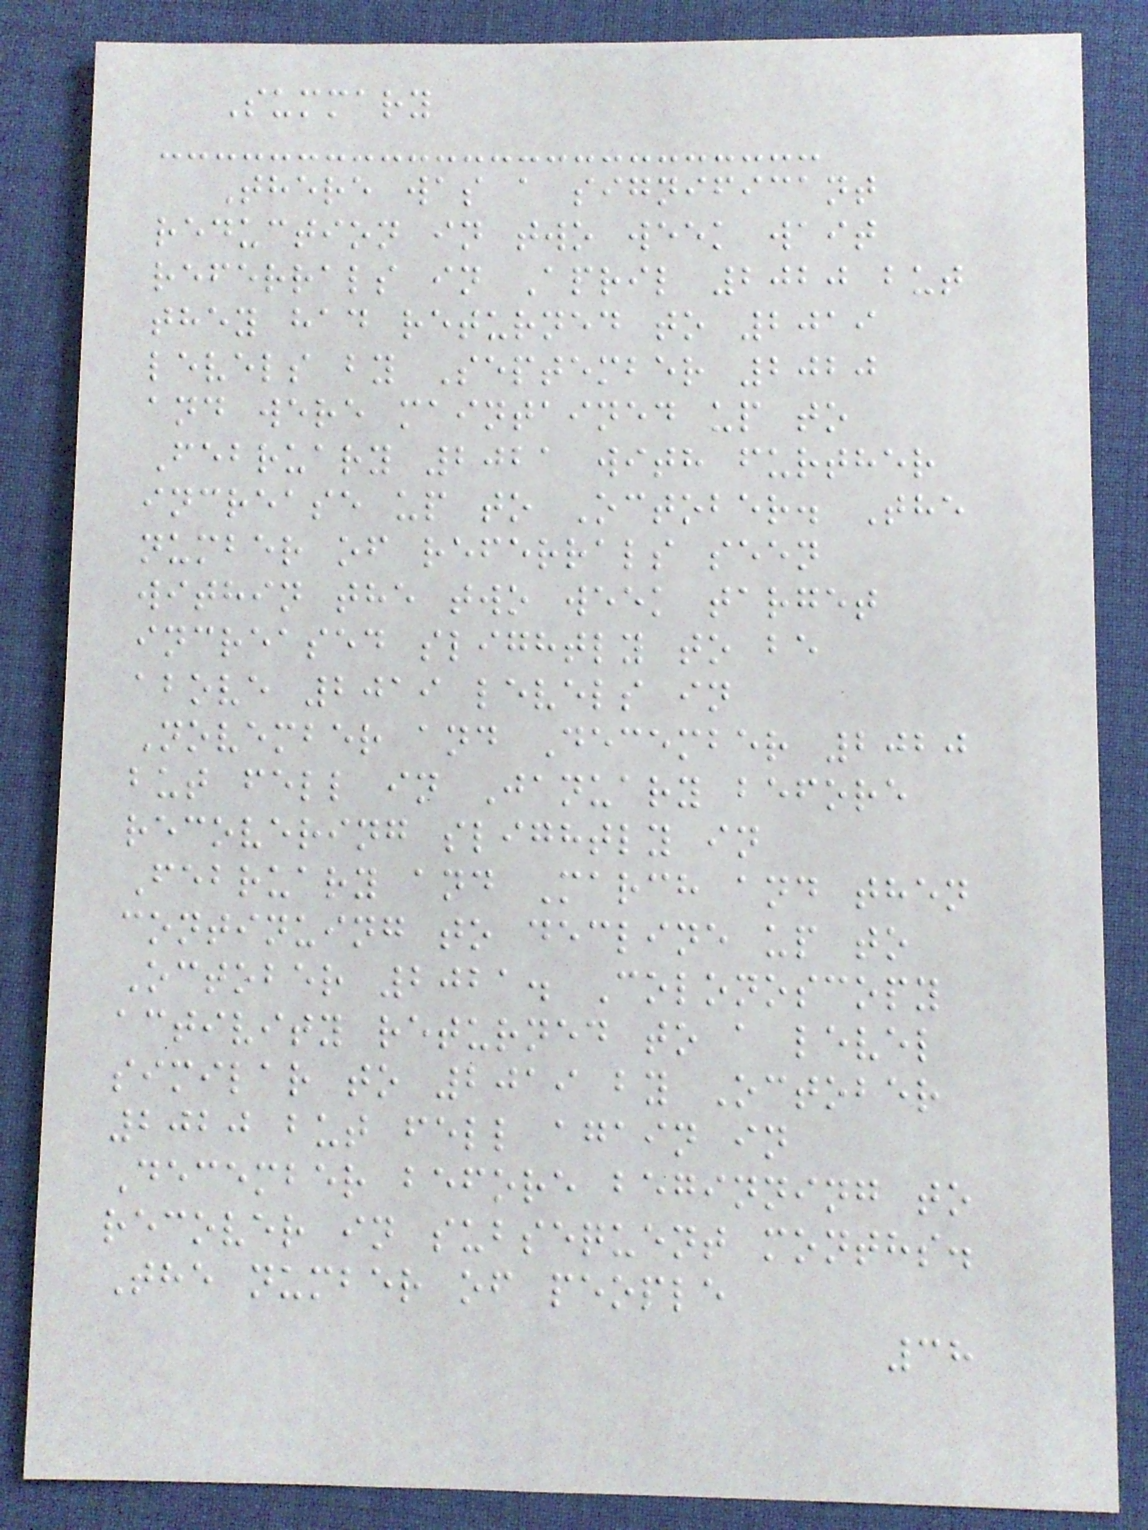Summary
There was a significant
reduction in two week wait
referrals in April 2020 but
they had returned to 2019
levels by September 2020
and were maintained up to
February 2021 with further
increase up to October. The
number of referrals seen
within the two week target
increased slightly to be
above 2019 levels in
November and December 2020
but fell in January before
recovering slightly in
February and March and then
continuing to decline up to
October 2021. Colonoscopy
activity returned to a level
similar to 2019 by October
2020 but fell again in
December before beginning to
recover in subsequent months.
The number of people
38
